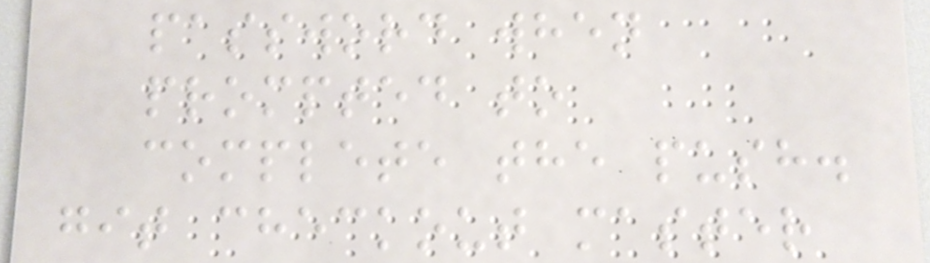password when
prompted to
complete the push.
git checkout master
